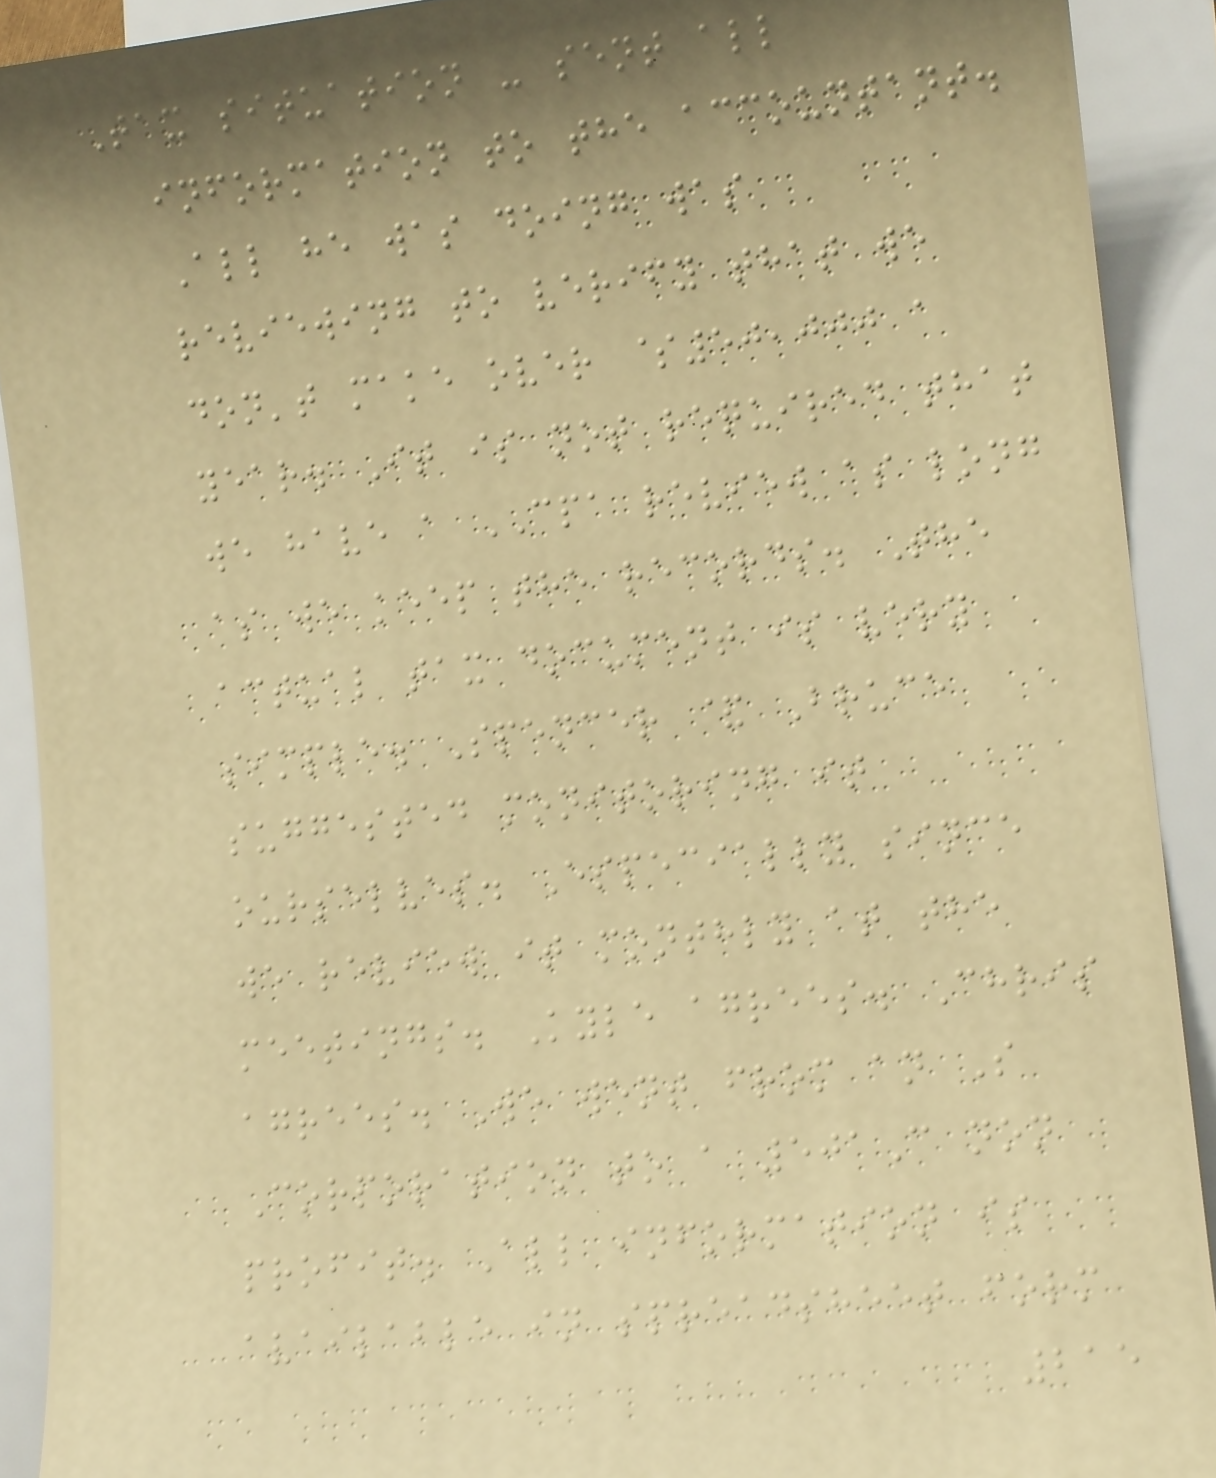Tax situation - sent all
information to the accountant.
All he was doing was
reviewing to verify that we
don't make over $50,000 a
year. It is not required that
we have a CPA review as long
as we keep the records. The
actual tax document is very
simple. Spencer & Bruce
suggested monitoring it
ourselves. Especially since
we review it monthly at the
meetings. Kyle agrees. Chris
agrees. We went from an S
Corporation to a 501C non
profit. All information is
available in spreadsheet form
215
